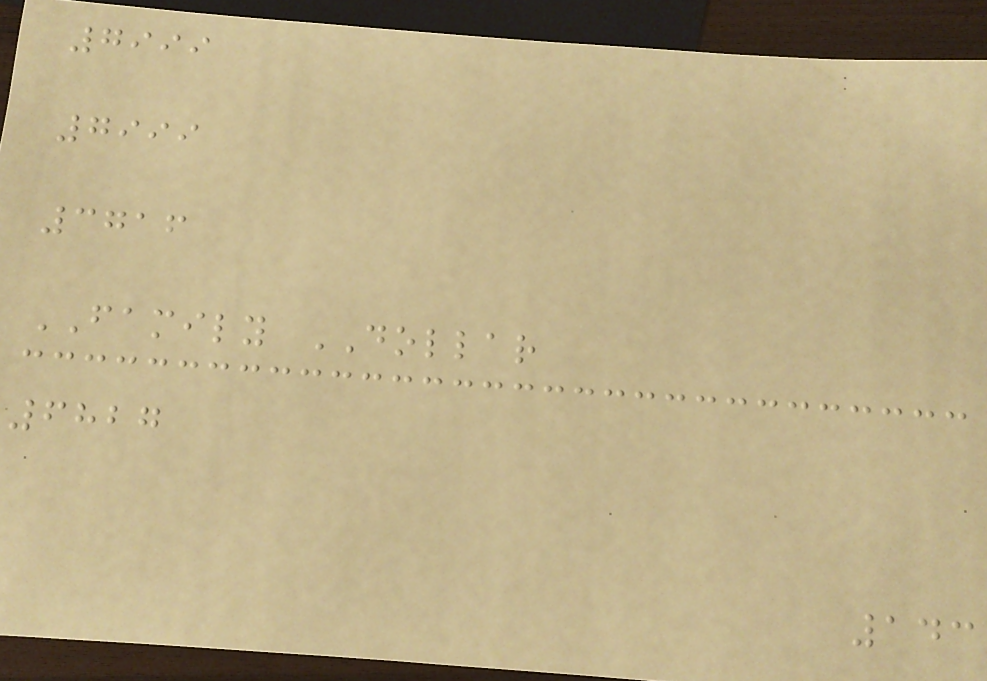7999
7999
3716
FAMILY DOLLAR
6827
143
